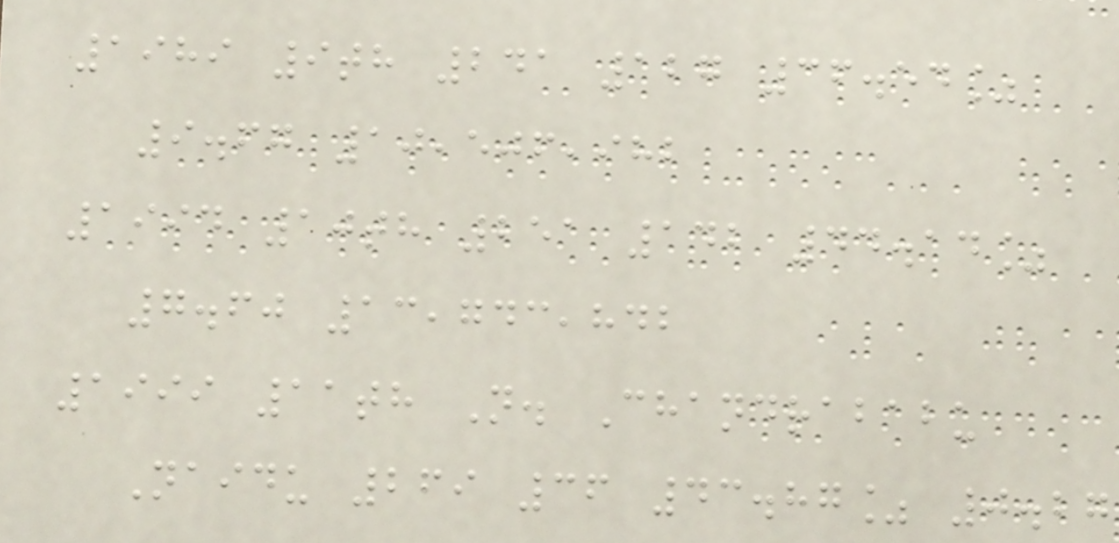1989 9th 241 127 36.54%
9.67 10,506,982
1994 10th 251 142 44.14%
7.60 13,743,842
1999 11th N. Chandrababu
Naidu 269 36 43.87% 0.27
